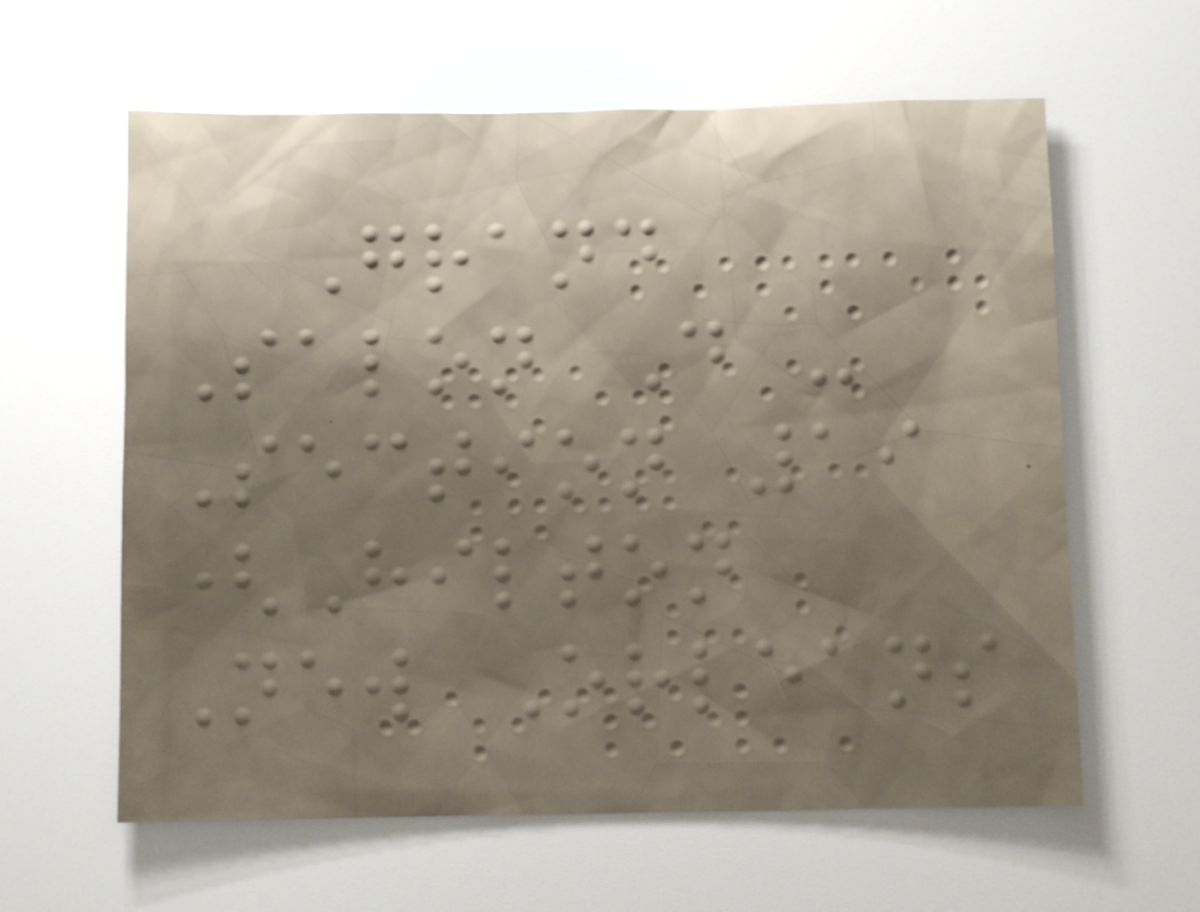Grand
Salon D -
Section 19
(Hilton
New Orleans
